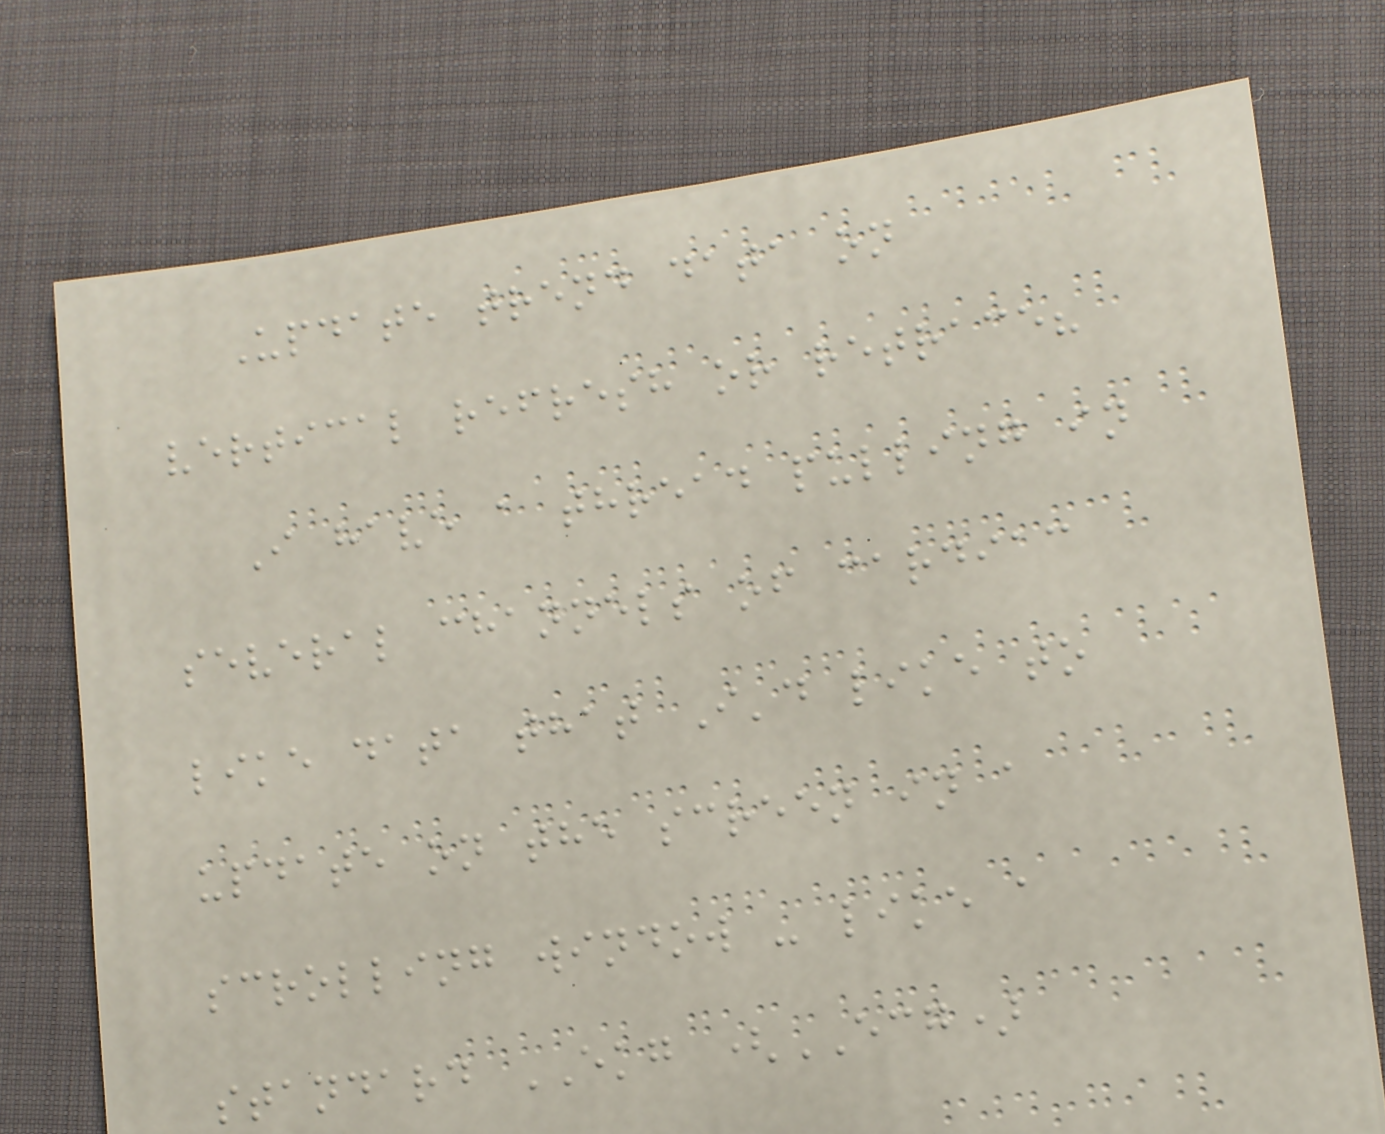Update trend data on
vertical refresh or retrace?
I have a thread pulling in
several channels of cardiac
like data that I'd like to
update on the screen in a
scrolling window - like a
standard EKG (ECG)
